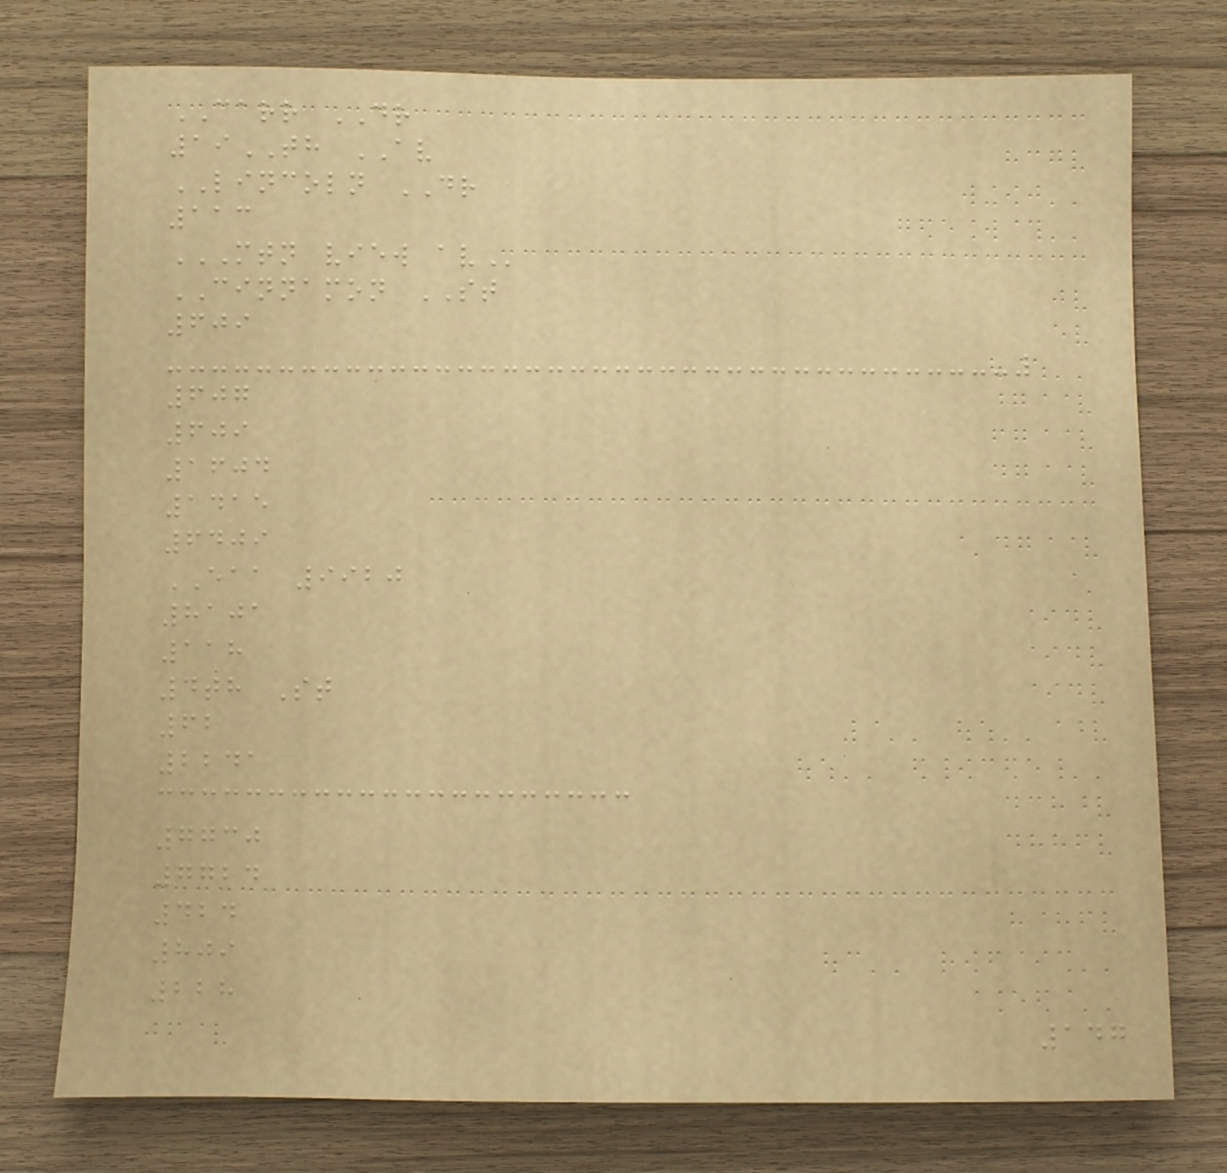CARR DR
19TH AV
LINCOLN DR
113
MTN VIEW AV
CINNAMON ST
609
607
609
1604
1415
6409
EAA 9920
8101
118
4th St
62
2241
7730
7724
424
809
228
147
